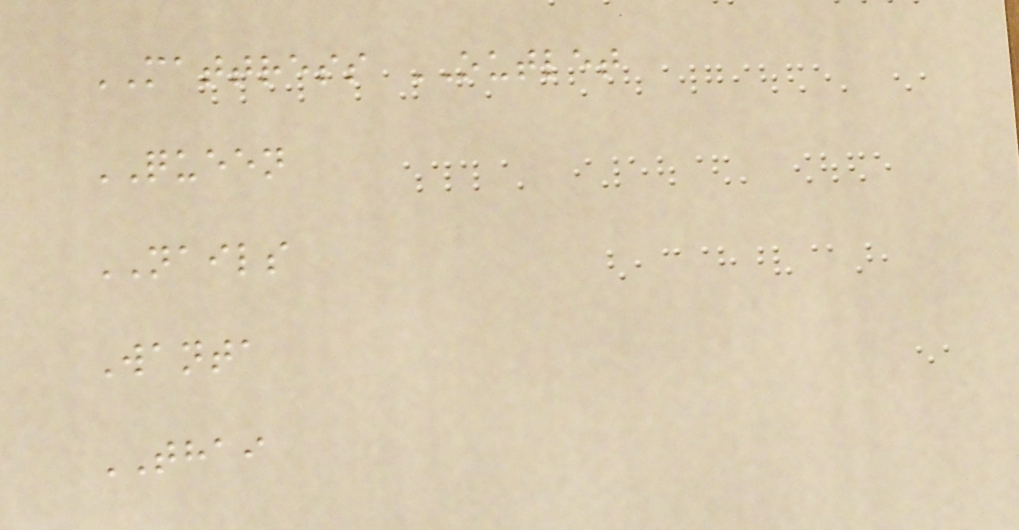MATTRESS OUTLET
QUEEN
NAILS
Wanta
THAI
